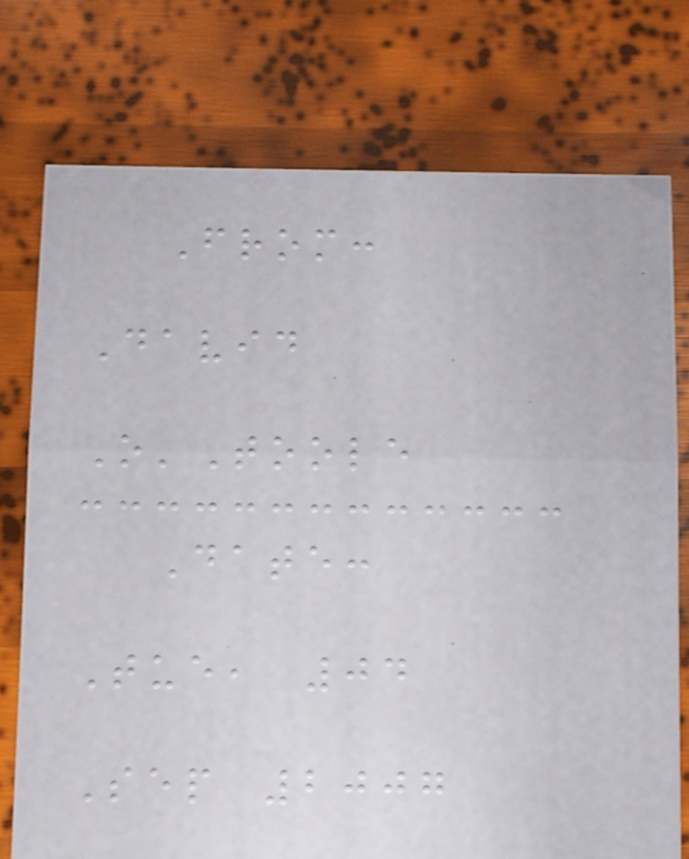From:
David
O'Toole
Date:
Tue, 04
Sep 2007
